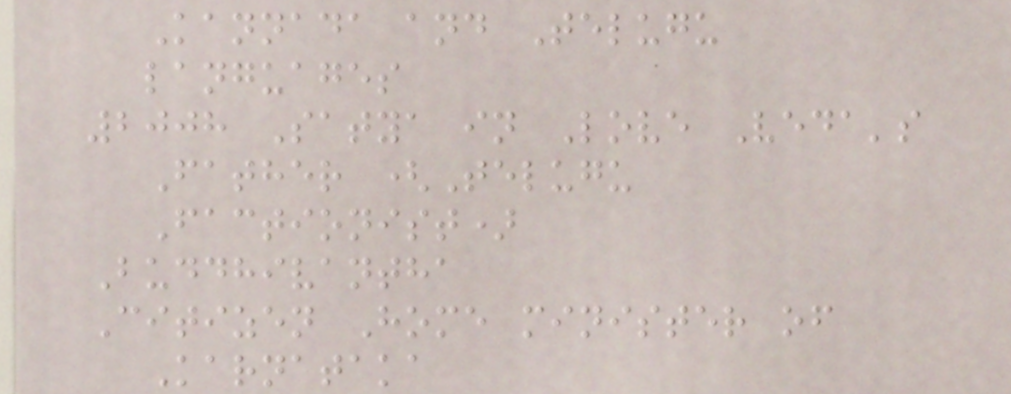Kannada and Telugu
languages
2008 Satya in Love Veda's
Father (Telugu
Factionist)
Buddhivantha
Citizen Home minister of
Karnataka
